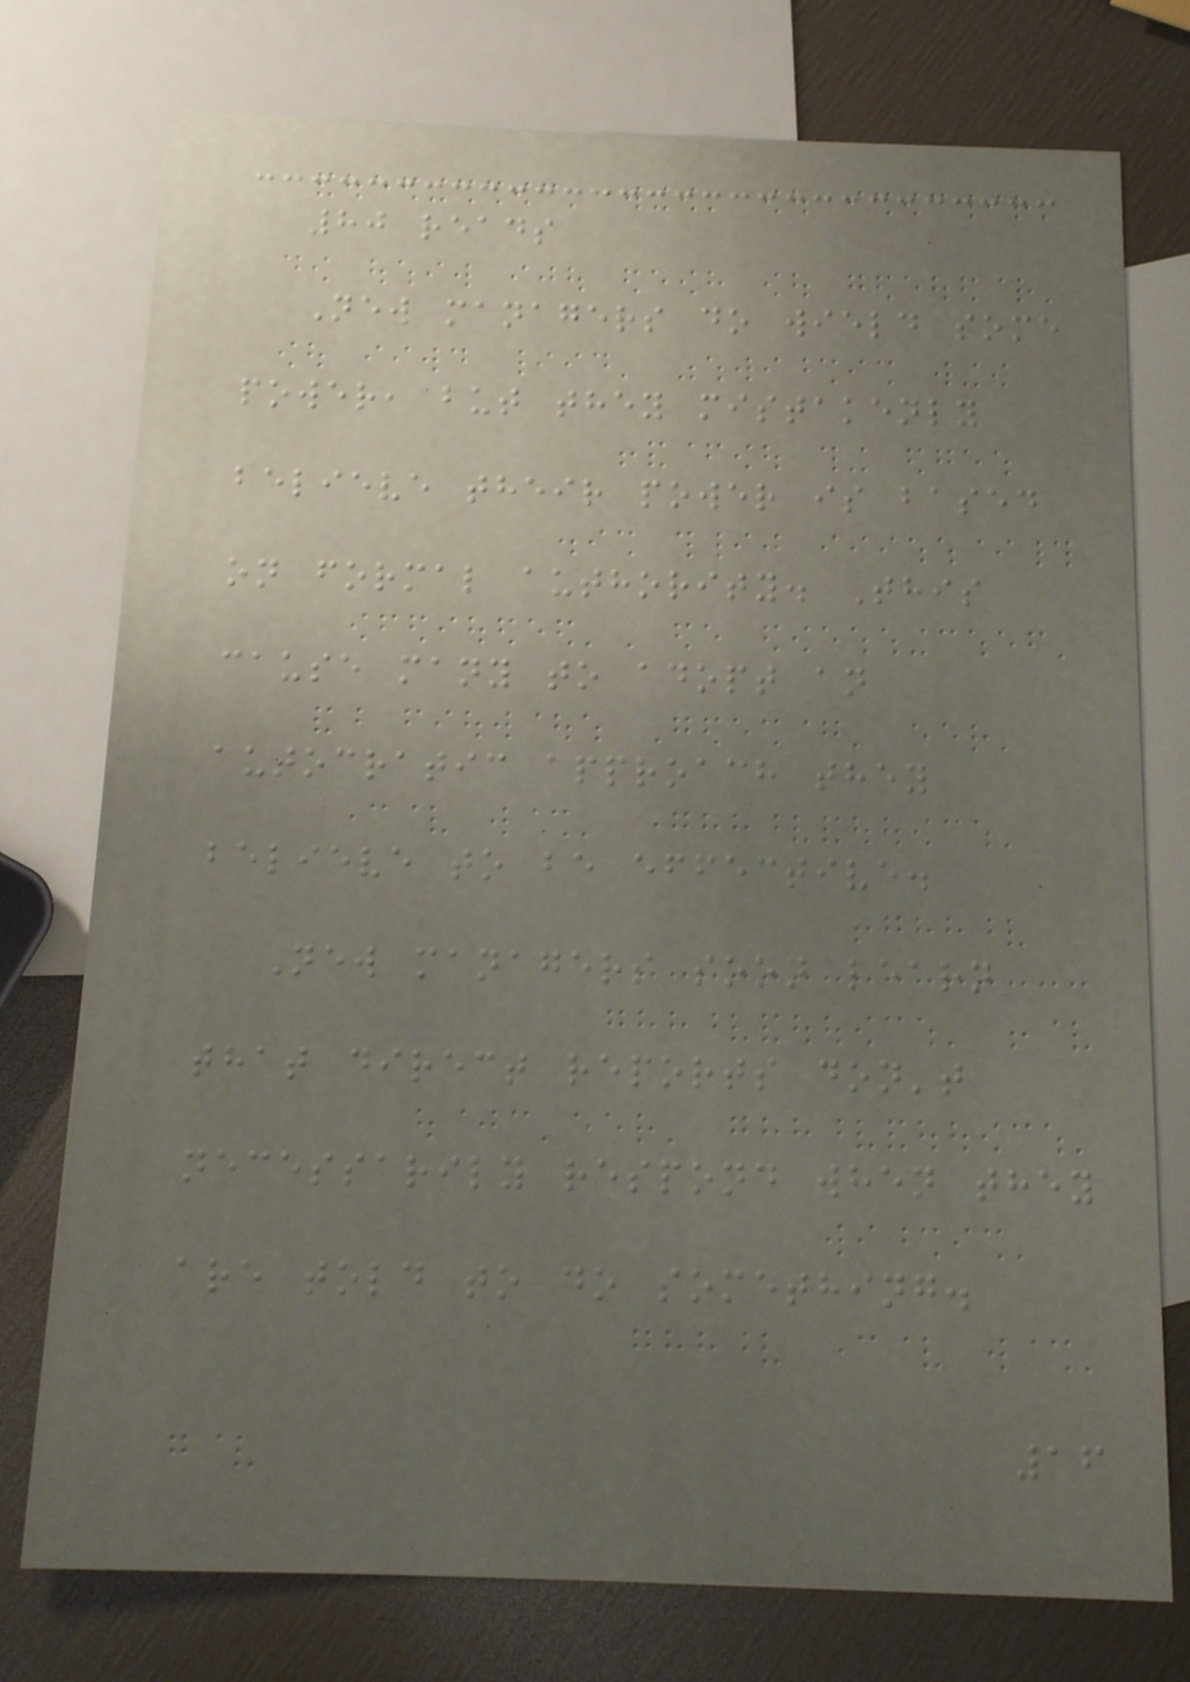80 reads
New managers do wield some
power, but they mistakenly
believe their power is based
on formal authority. This
cause many to adopt an
autocratic approach they
believe to be effective.
New managers soon learn
that direct reports don't
necessarily respond when they
are told to do something.
16
